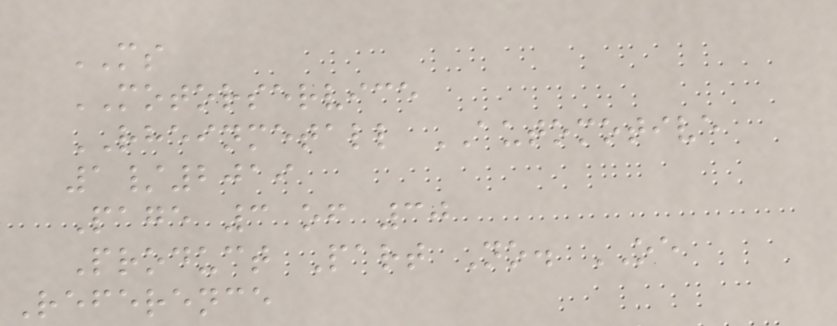MS
MOTORSERVICE
RHEINMETALL AUTOMOTIVE
1/2019
Page 3 of 30
Product Part No. OE
Reference
